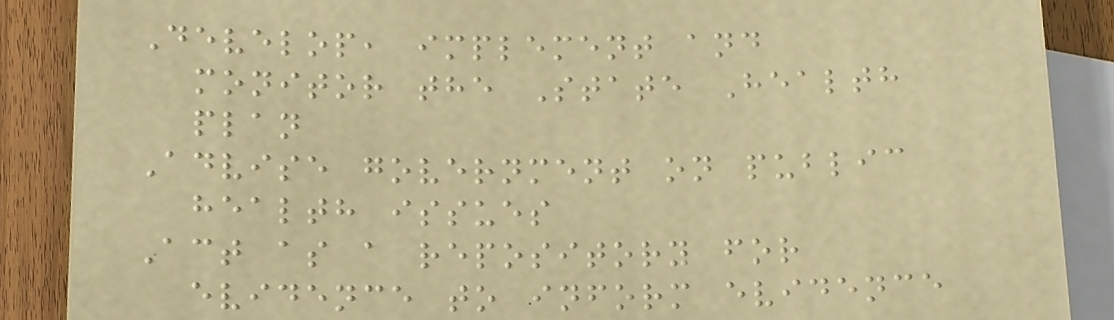Develop, implement and
monitor the State Health
plan
Advise government on public
health issues
Act as a repository for
evidence to inform evidence
